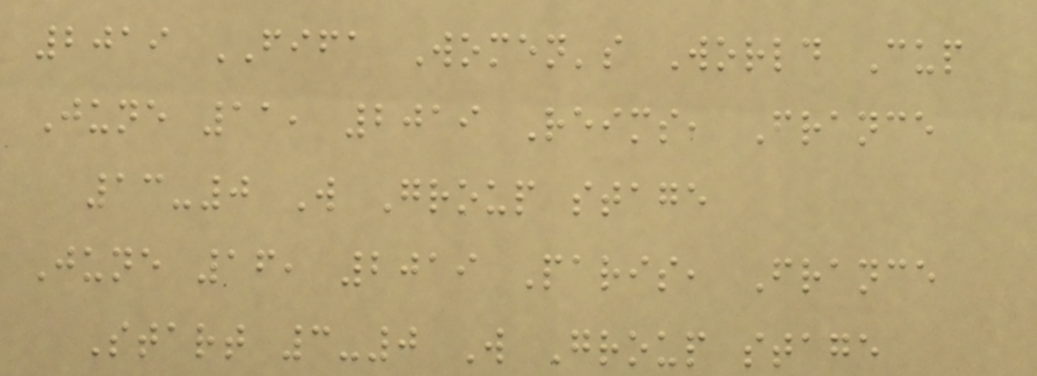2019 FIFA Women's World Cup
June 11, 2019 Reims, France
13-0 W Group stage
June 16, 2019 Paris, France
Start 3-0 W Group stage
